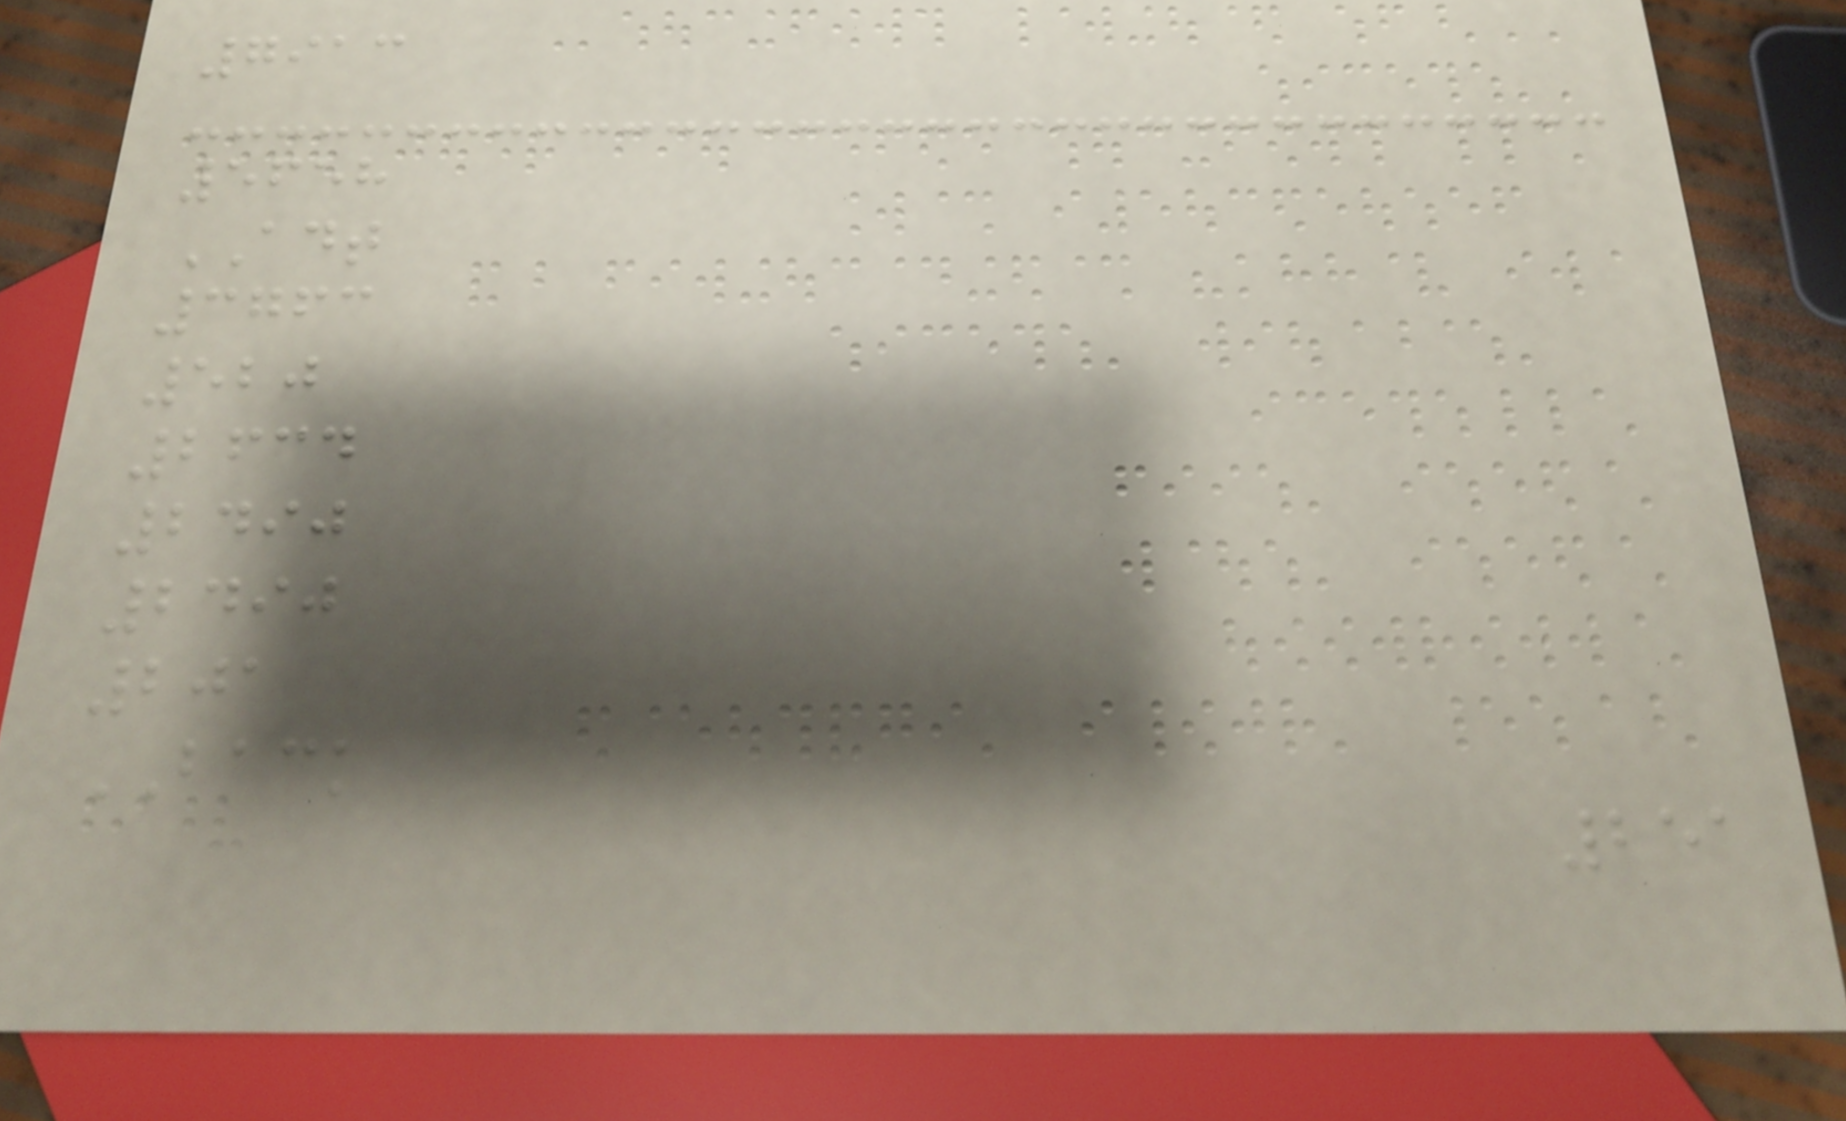7913
5658
ADT
3763
520
2634
2490
2490
201
BACK
251
